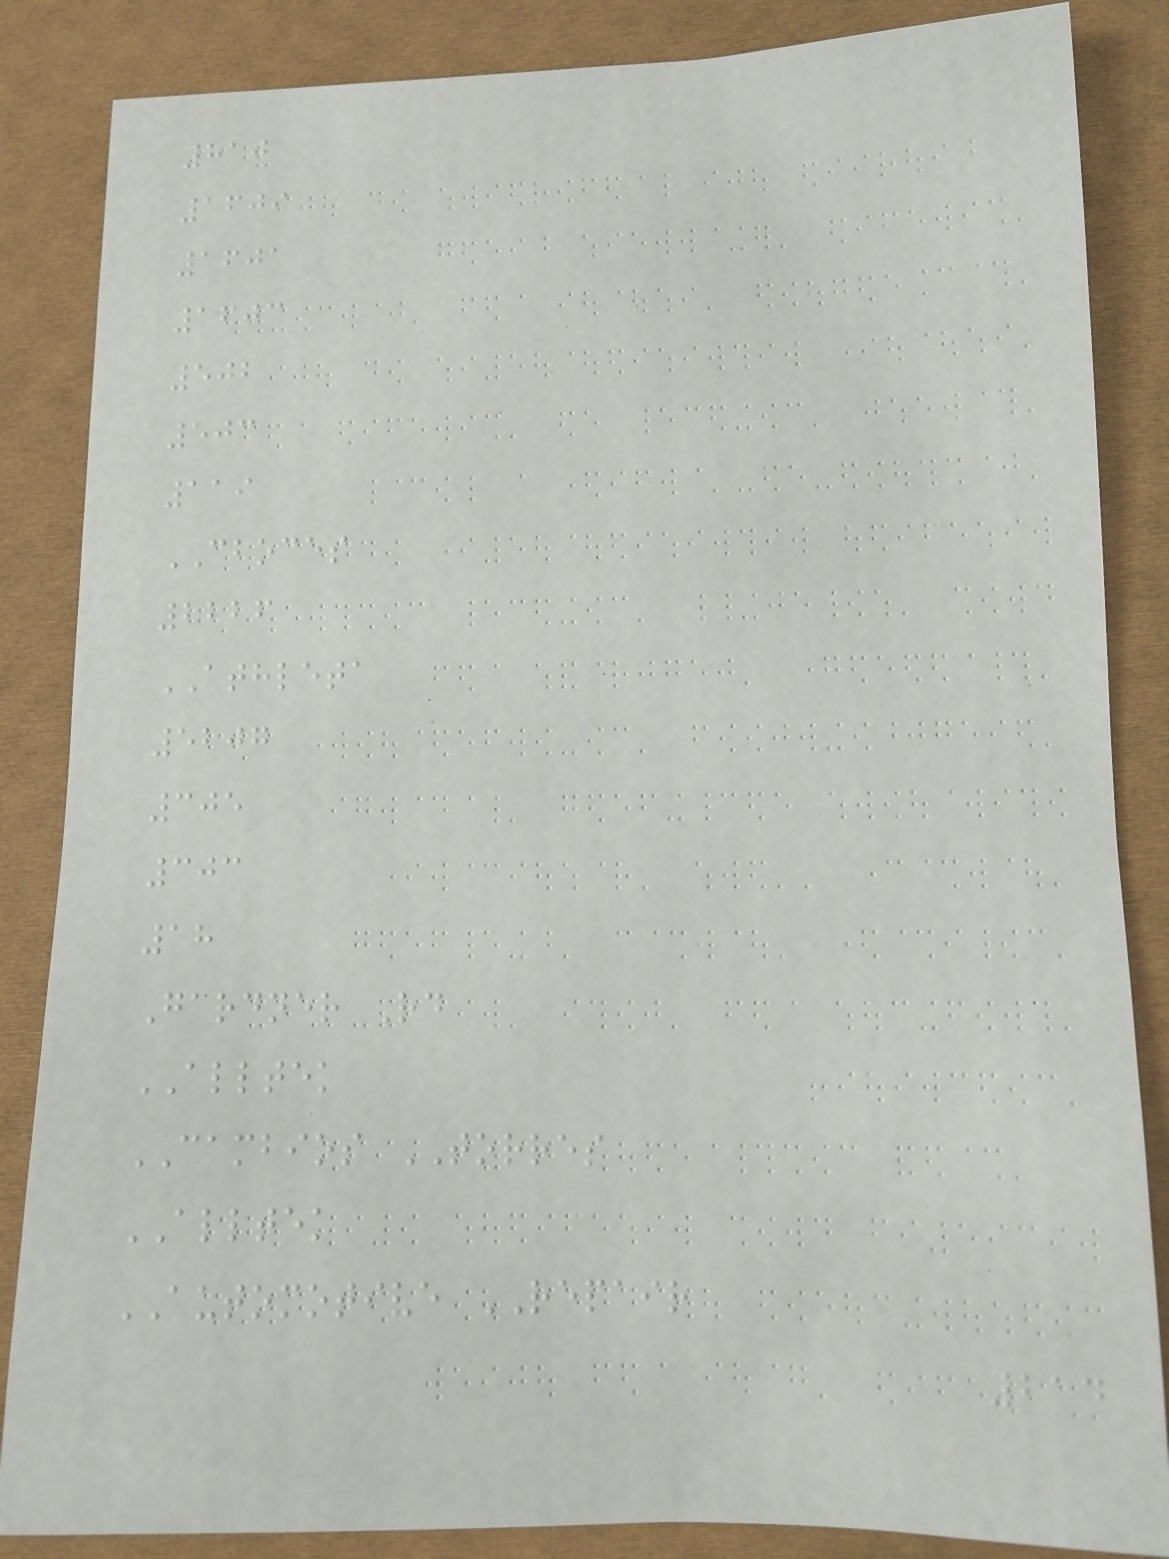810
1609
1601
1603
502
503
119
CBOCES
2226
ATHLETA
5207
305
303
18
Gardner Rd
ALLTEK
CAMBIOS TORRES
ALLTEK
AUTOMOTIVE REPAIR
214
